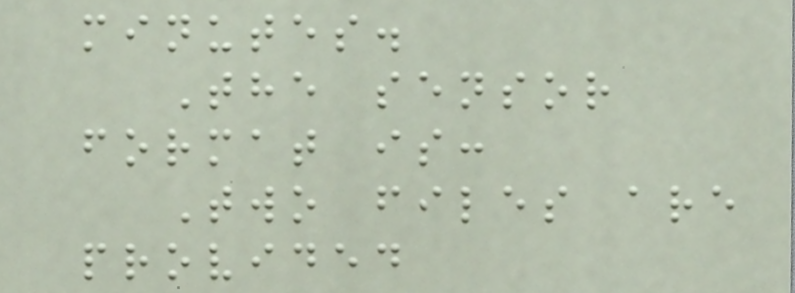minutes.
The sensor
format is:
Two files are
provided
